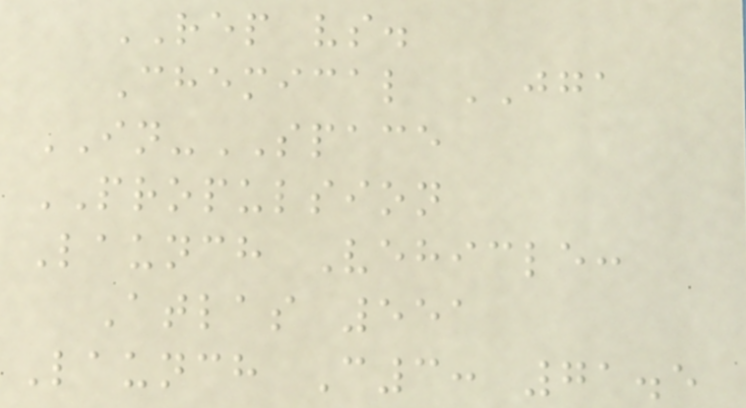REP vs.
Chemical JGA
IN-SPACE
PROPULSION
Launch Vehicle:
Atlas 551
Launch C3: 71.5
